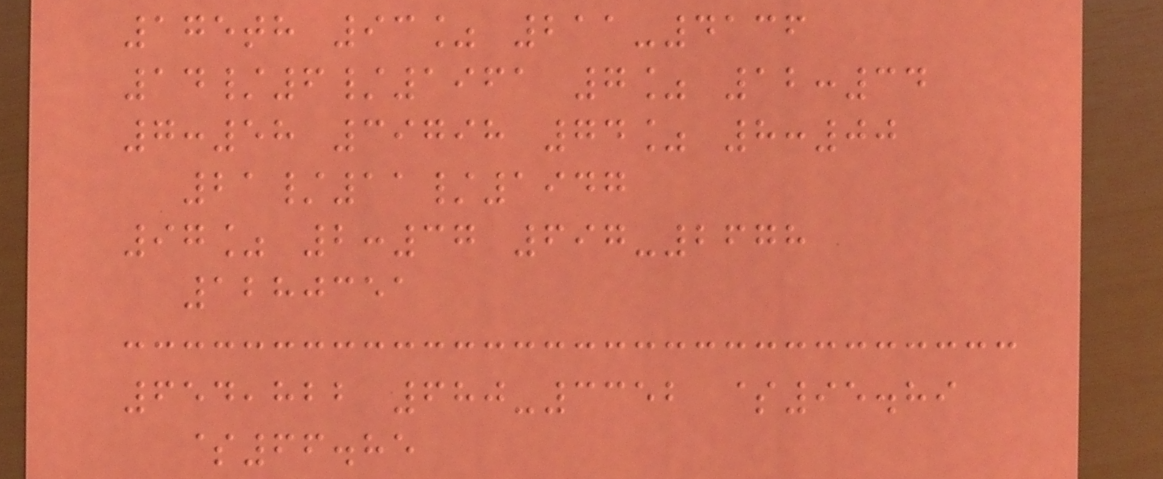175th 93% 211-4136
14/6/1961 7% 12:34
7:58 39798 74% 8:00
21/11/1947
97% 2:37 697-2678
1280351
654,822 680-3352 $95.89
$66.85
